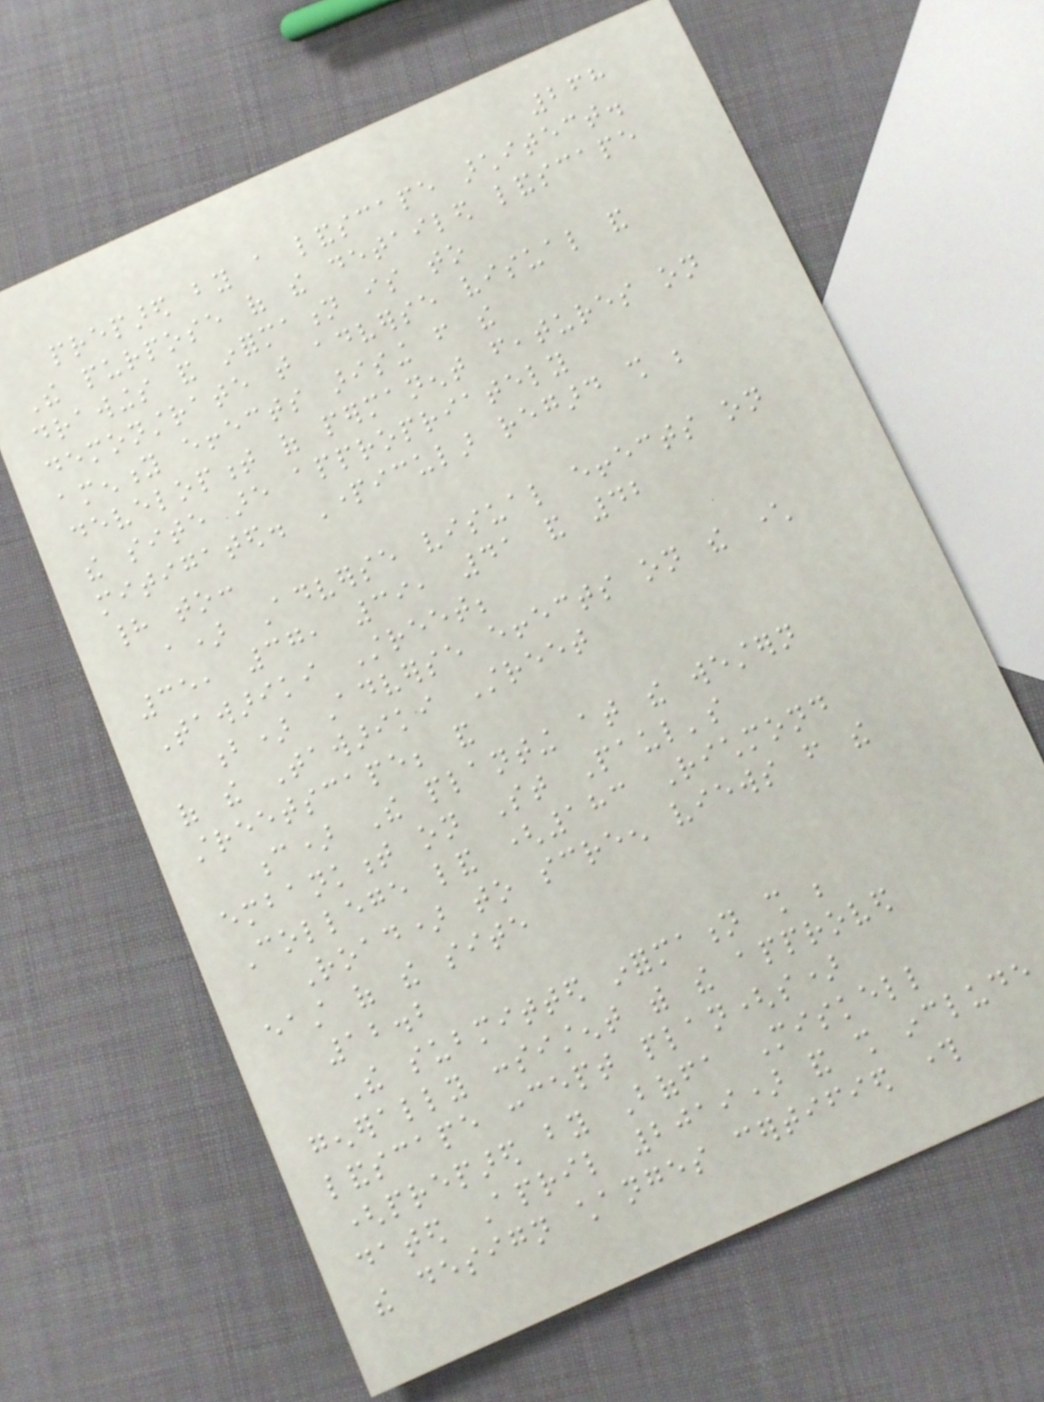268
prepared by a landscape architect.
The purpose of the detailed landscape
drawings and information is to
demonstrate that adverse visual and
amenity effects arising from the
development of permanent features on
the site are appropriately
mitigated. Particular regard shall be
had to:
a) Adverse visual effects on
35, 37, 39, 41 and 42
Tawariki Street;
b) Adverse effects on the character
of the Tawariki Street
streetscape; and
c) The planting at the western
embankment on St Paul's
College land (183 Richmond
Road) to screen views from the
east of the site
12.2
The submitted information shall be
generally consistent with the approved
landscape concept plan(s)
(prepared by Boffa Miskell
dated April 2019) and shall include
the design changes certified through
